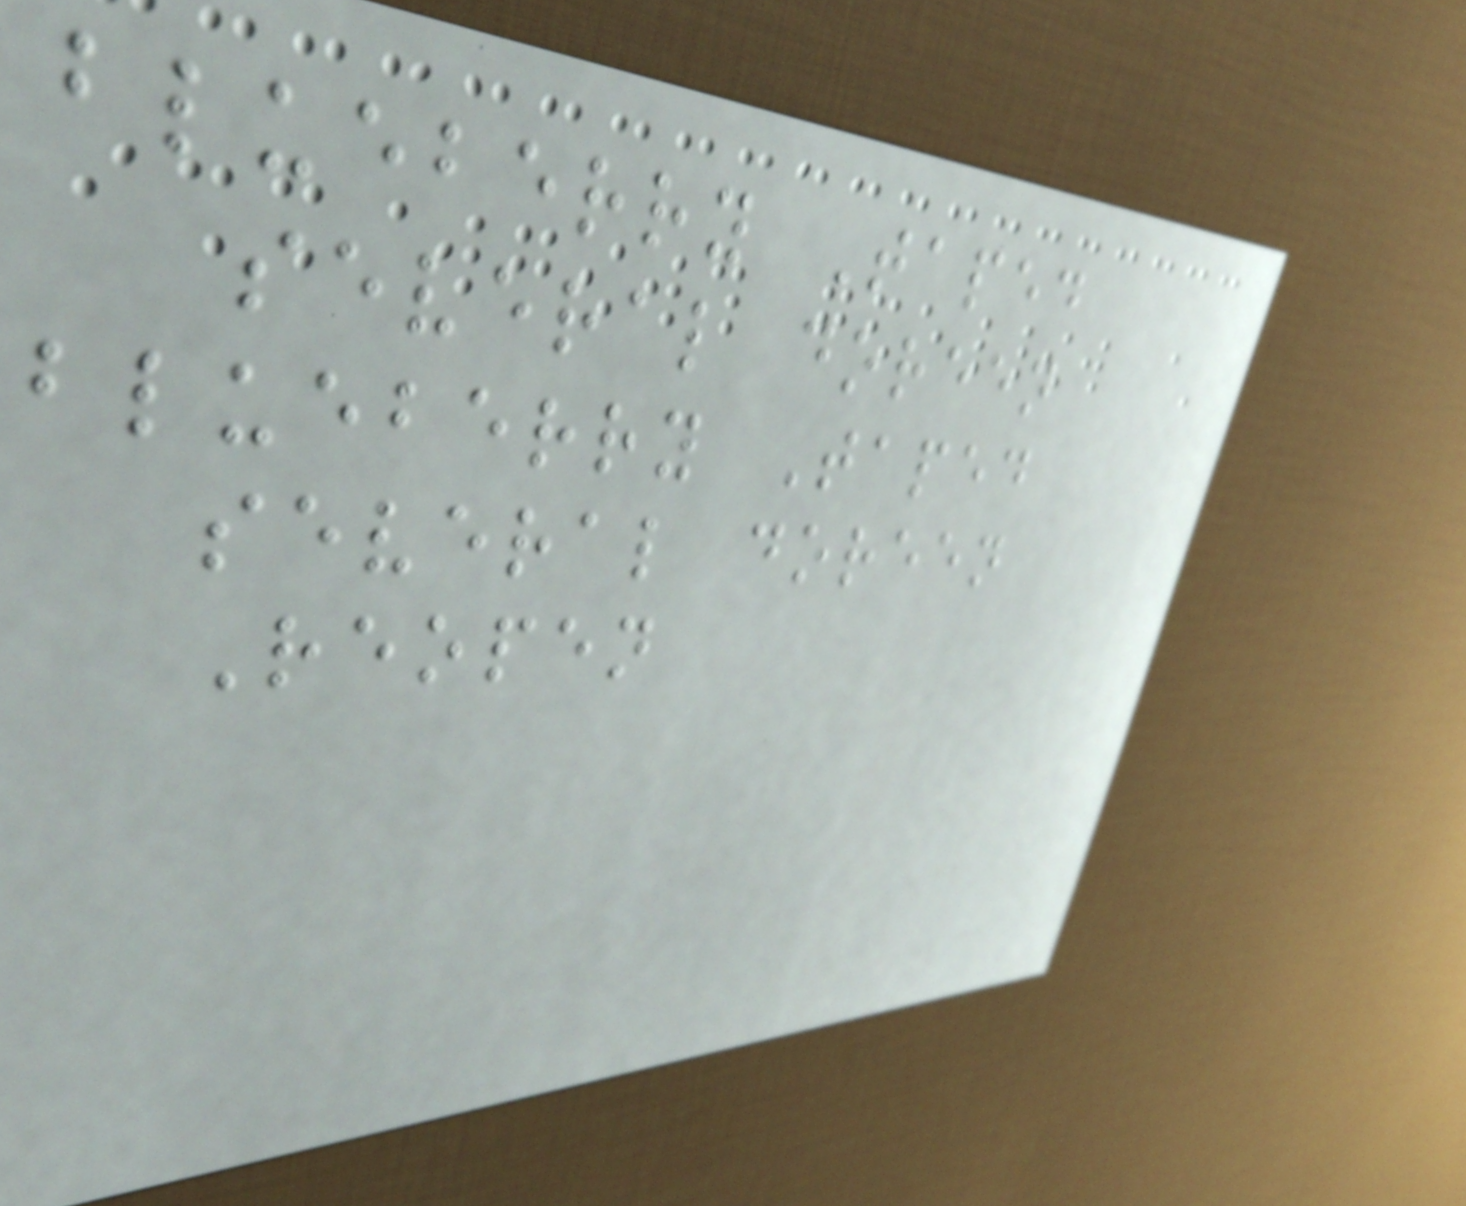blueberry Taped
several doreen
blueberry Taped
several doreen
Reopen
